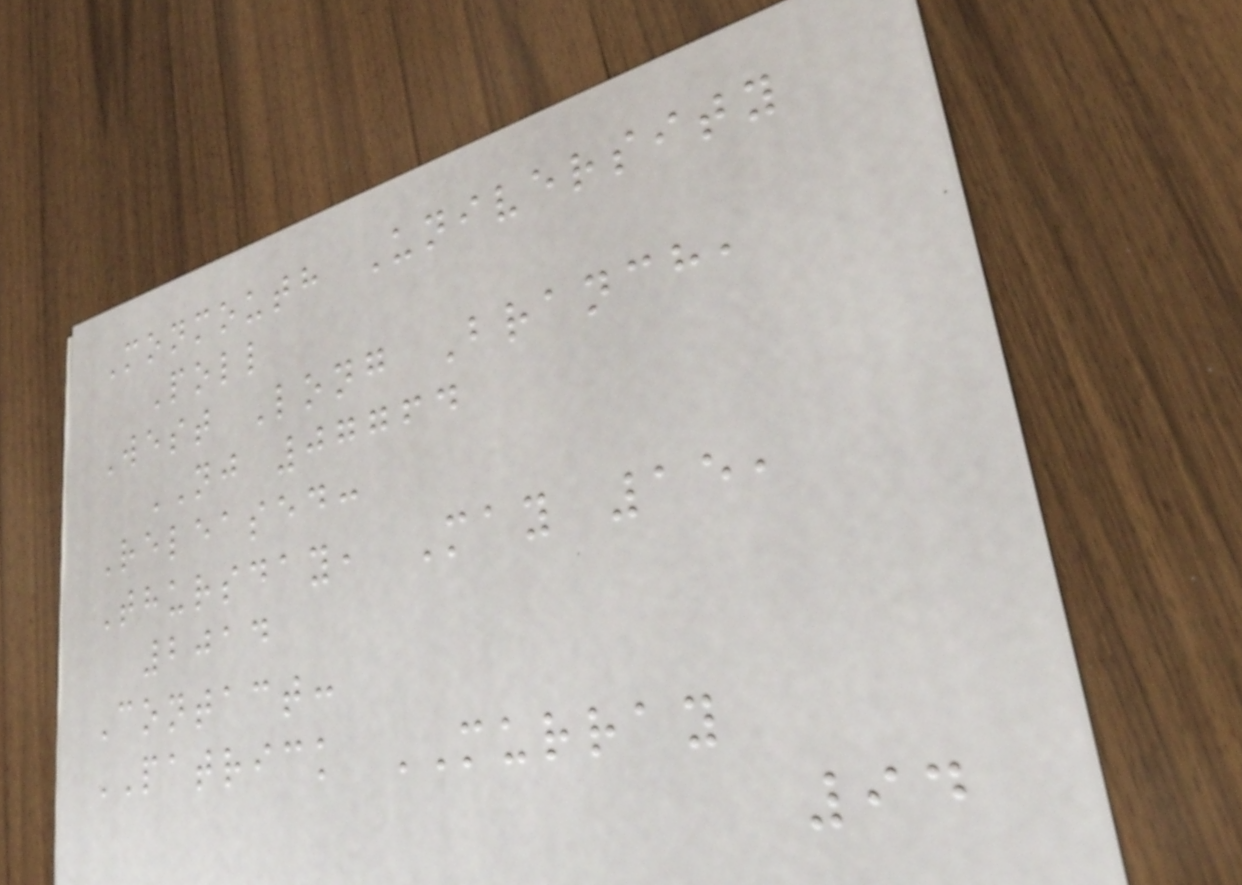Monmouth University
Poll
West Long Branch,
NJ 07764
Released:
Thursday, May 15,
2014
Contact:
PATRICK MURRAY
94
